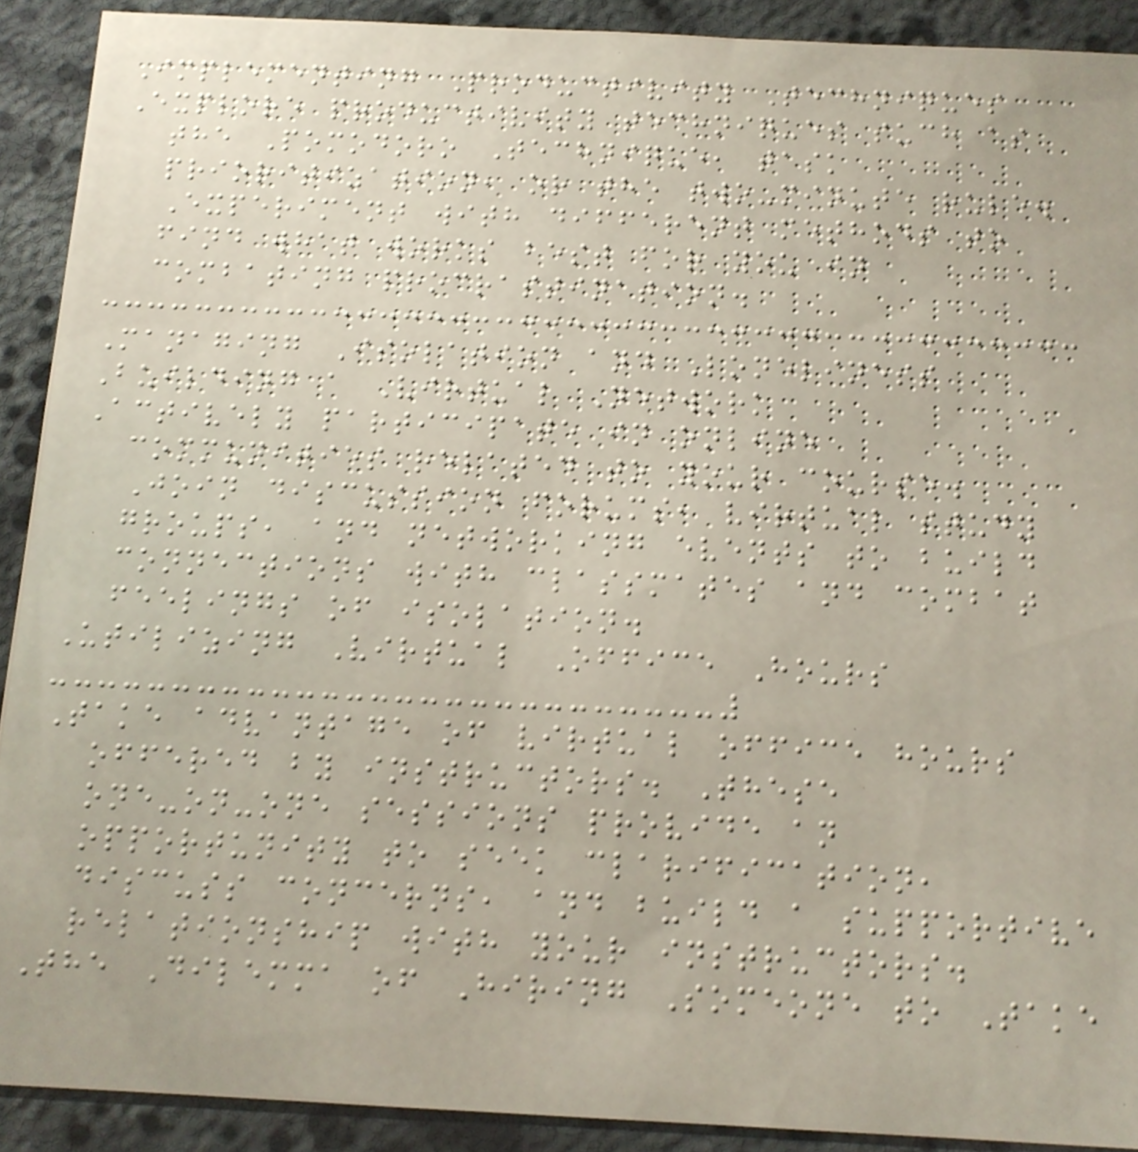Implementing Productivity Techniques
Explore productivity techniques such as
the Pomodoro Technique, task
prioritization, or the two-minute rule.
Experiment with different methods to
find what works best for you in
combating procrastination.
Managing Isolation and Loneliness
Building a Virtual Network
Actively participate in online
communities related to your course.
Join discussion forums, virtual study
groups, and networking events to build
connections with classmates and combat
feelings of isolation.
Utilizing Virtual Office Hours
Take advantage of virtual office hours
offered by instructors. These
one-on-one sessions provide an
opportunity to seek clarification,
discuss concerns, and build a supportive
relationship with your instructors.
The Dilemma of Hiring Someone to Take
